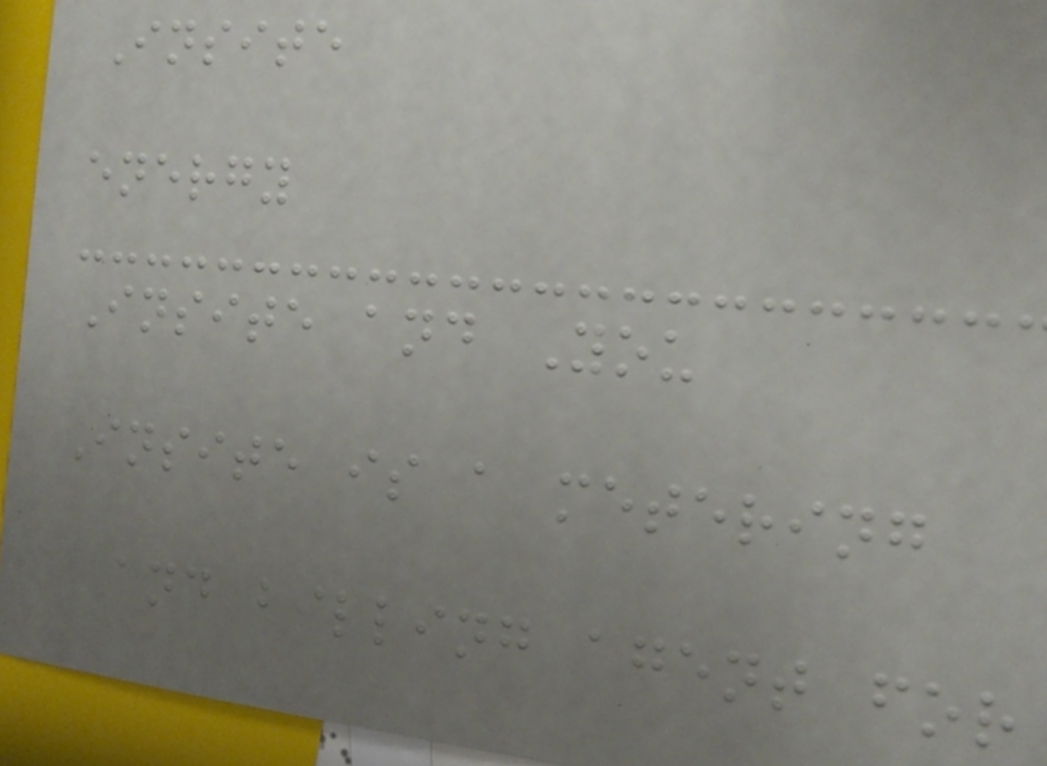Insite
energy
Insite and You
Insite is a metering
and billing agent for
